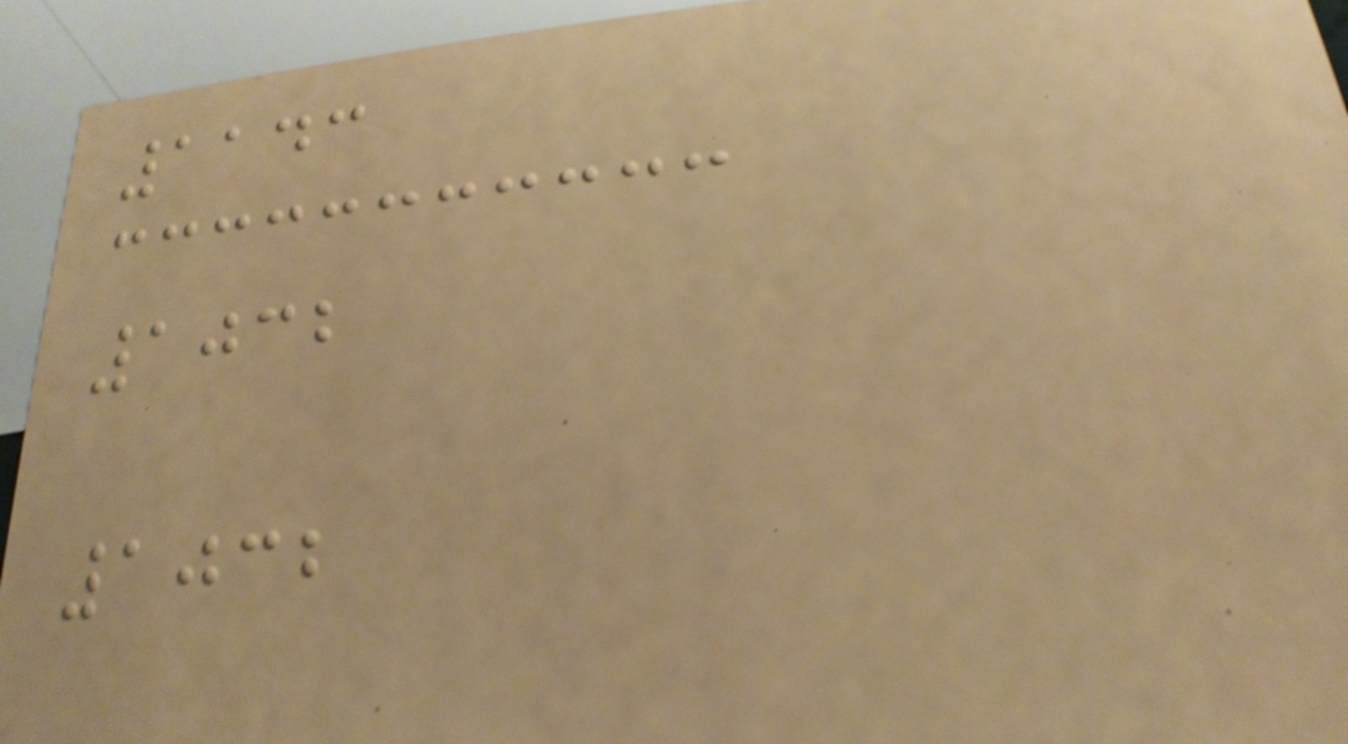1143
1032
1032
